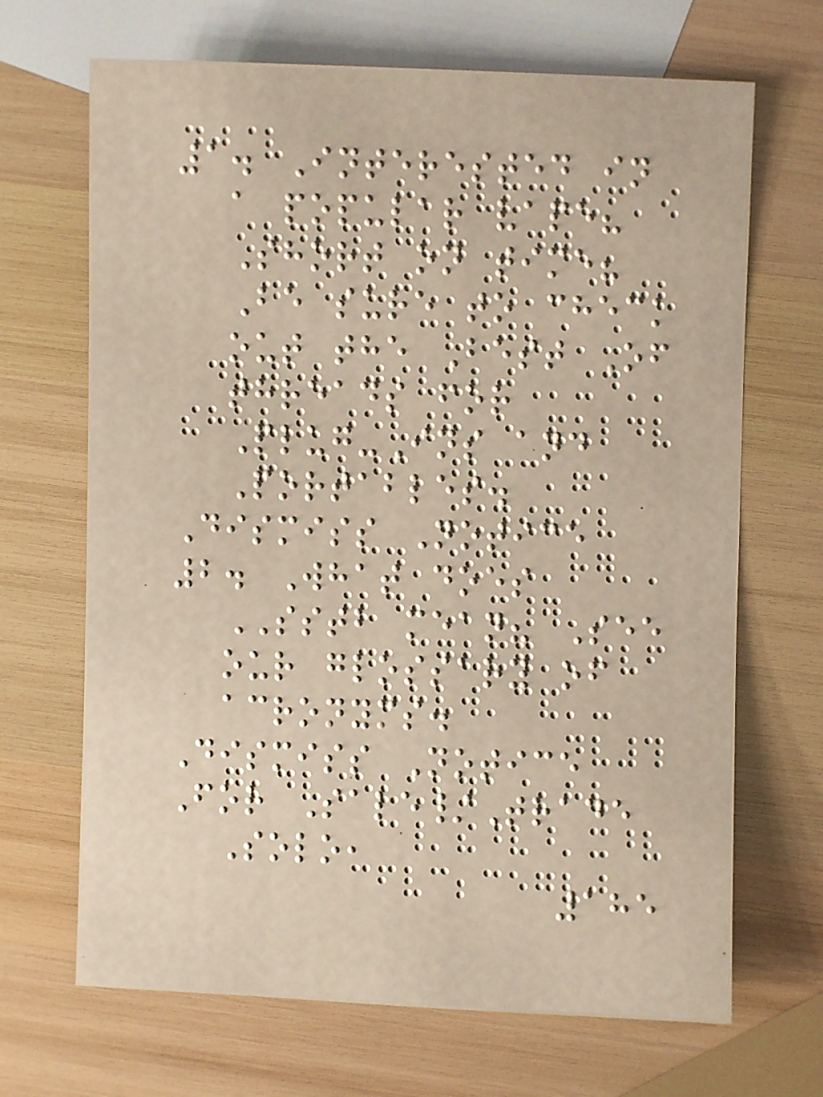1. Interested in
a popular vape?
Short on time?
Be sure to check
out the Best Of
threads for
Plug-Ins and
Portables.
Dismiss Notice
2. What does
SSTB mean? See
our glossary of
acronyms.
Dismiss Notice
For Sale/Trade
Solo,
185
